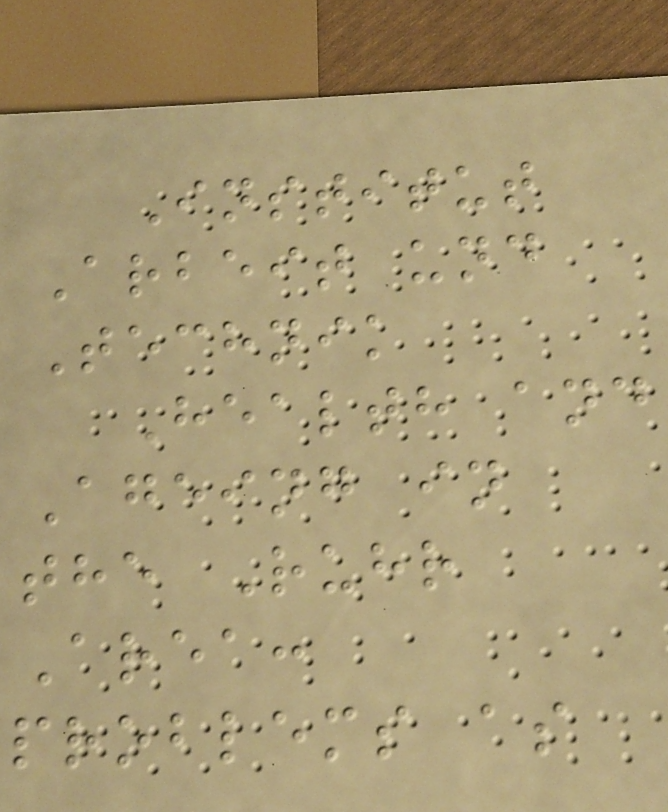Institut
Arbeit und
Technik
Health and
Ageing in
the Ruhr
Area:
problems as
